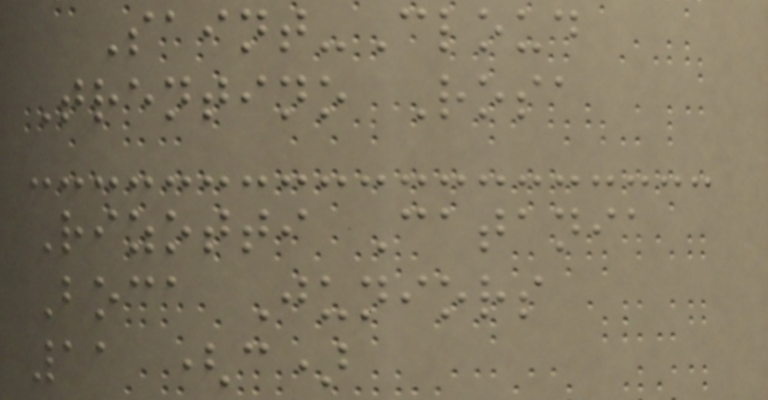Saint-Cloud
Trentino Rosa
Rizotti Catania
Boca Juniors
11 (c)
